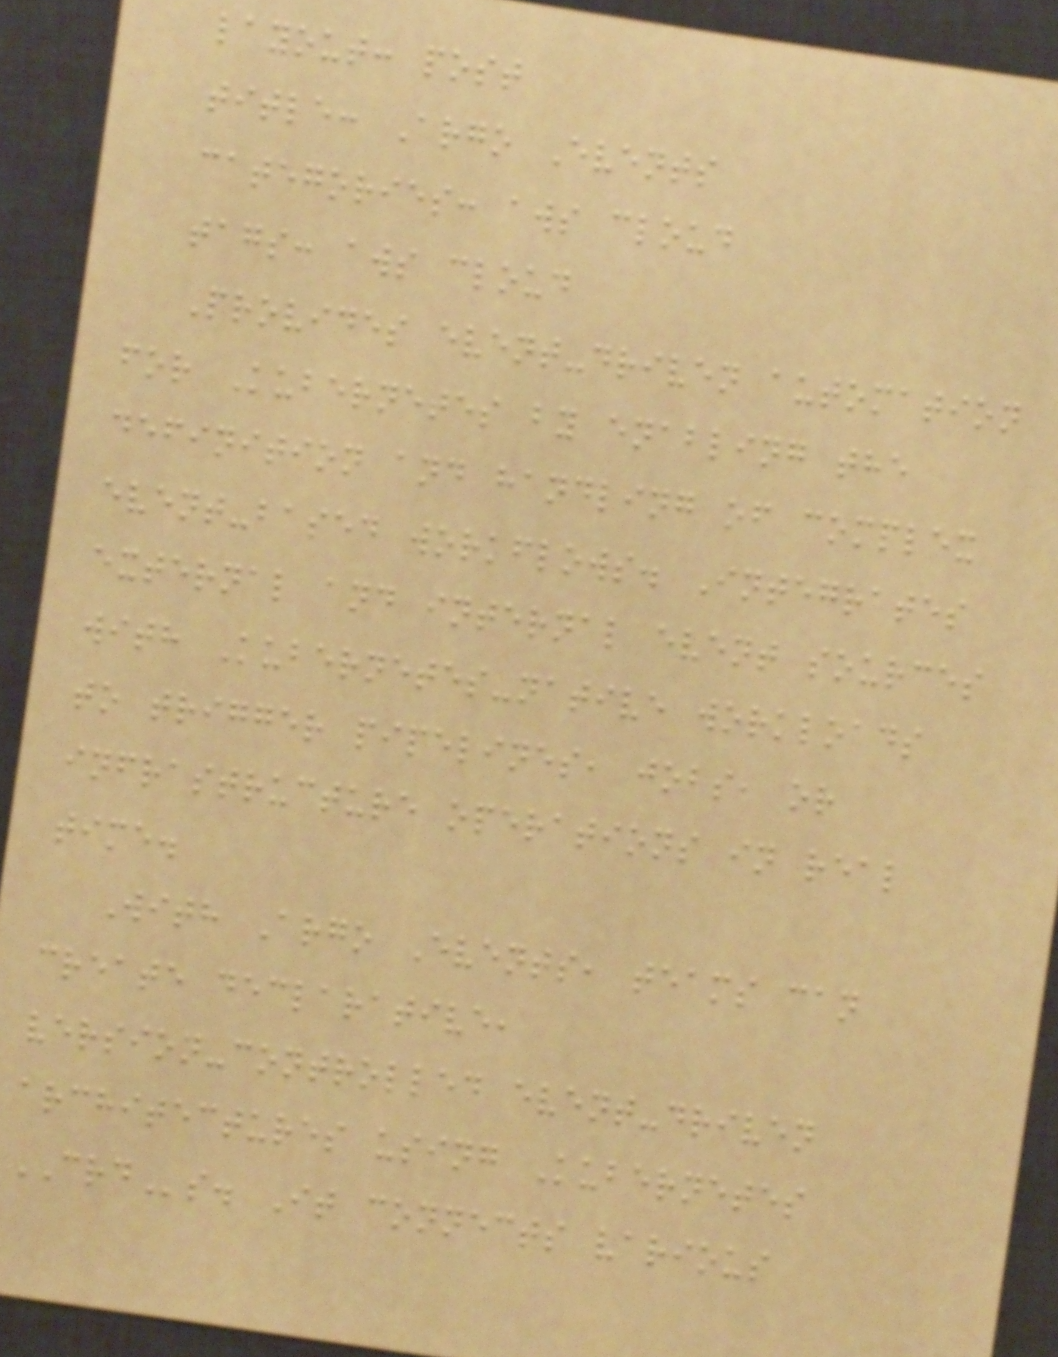layout: post
title: Argo Events
categories: aws cloud
tags: aws cloud
Provides event-driven automation
for Kubernetes by enabling the
definition and handling of complex
event-based workflows. Integrates
external and internal event sources
with Kubernetes-native workloads
to trigger pipelines, jobs, or
infrastructure operations in real
time.
With Argo Events, teams can
create declarative,
version-controlled event-driven
architectures using Kubernetes
CRDs. It connects various
